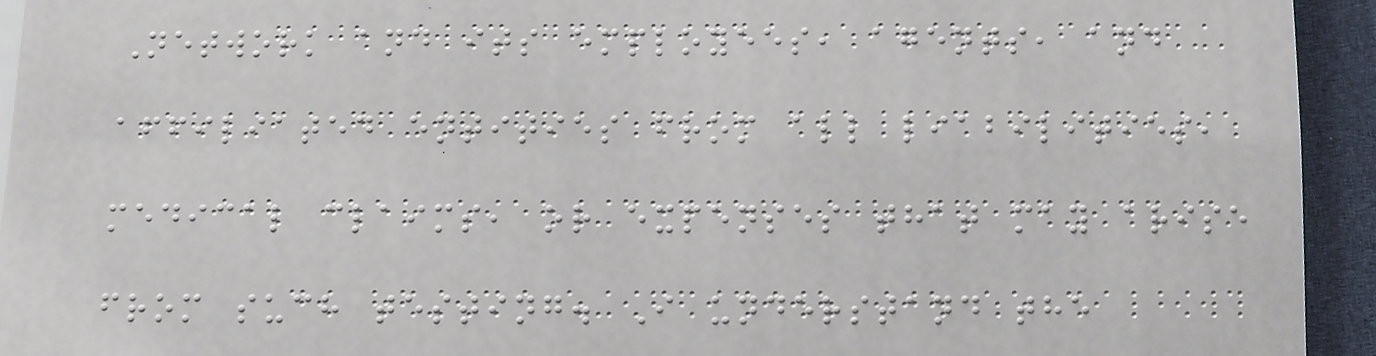Network and its employees, agents, and
affiliated entities from all liabilities,
medical claims, or expenses that may arise
from such testing. I understand the
